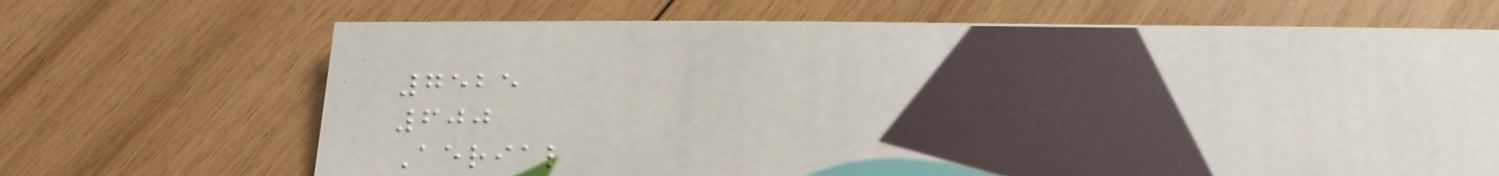7525
600
Aerial
